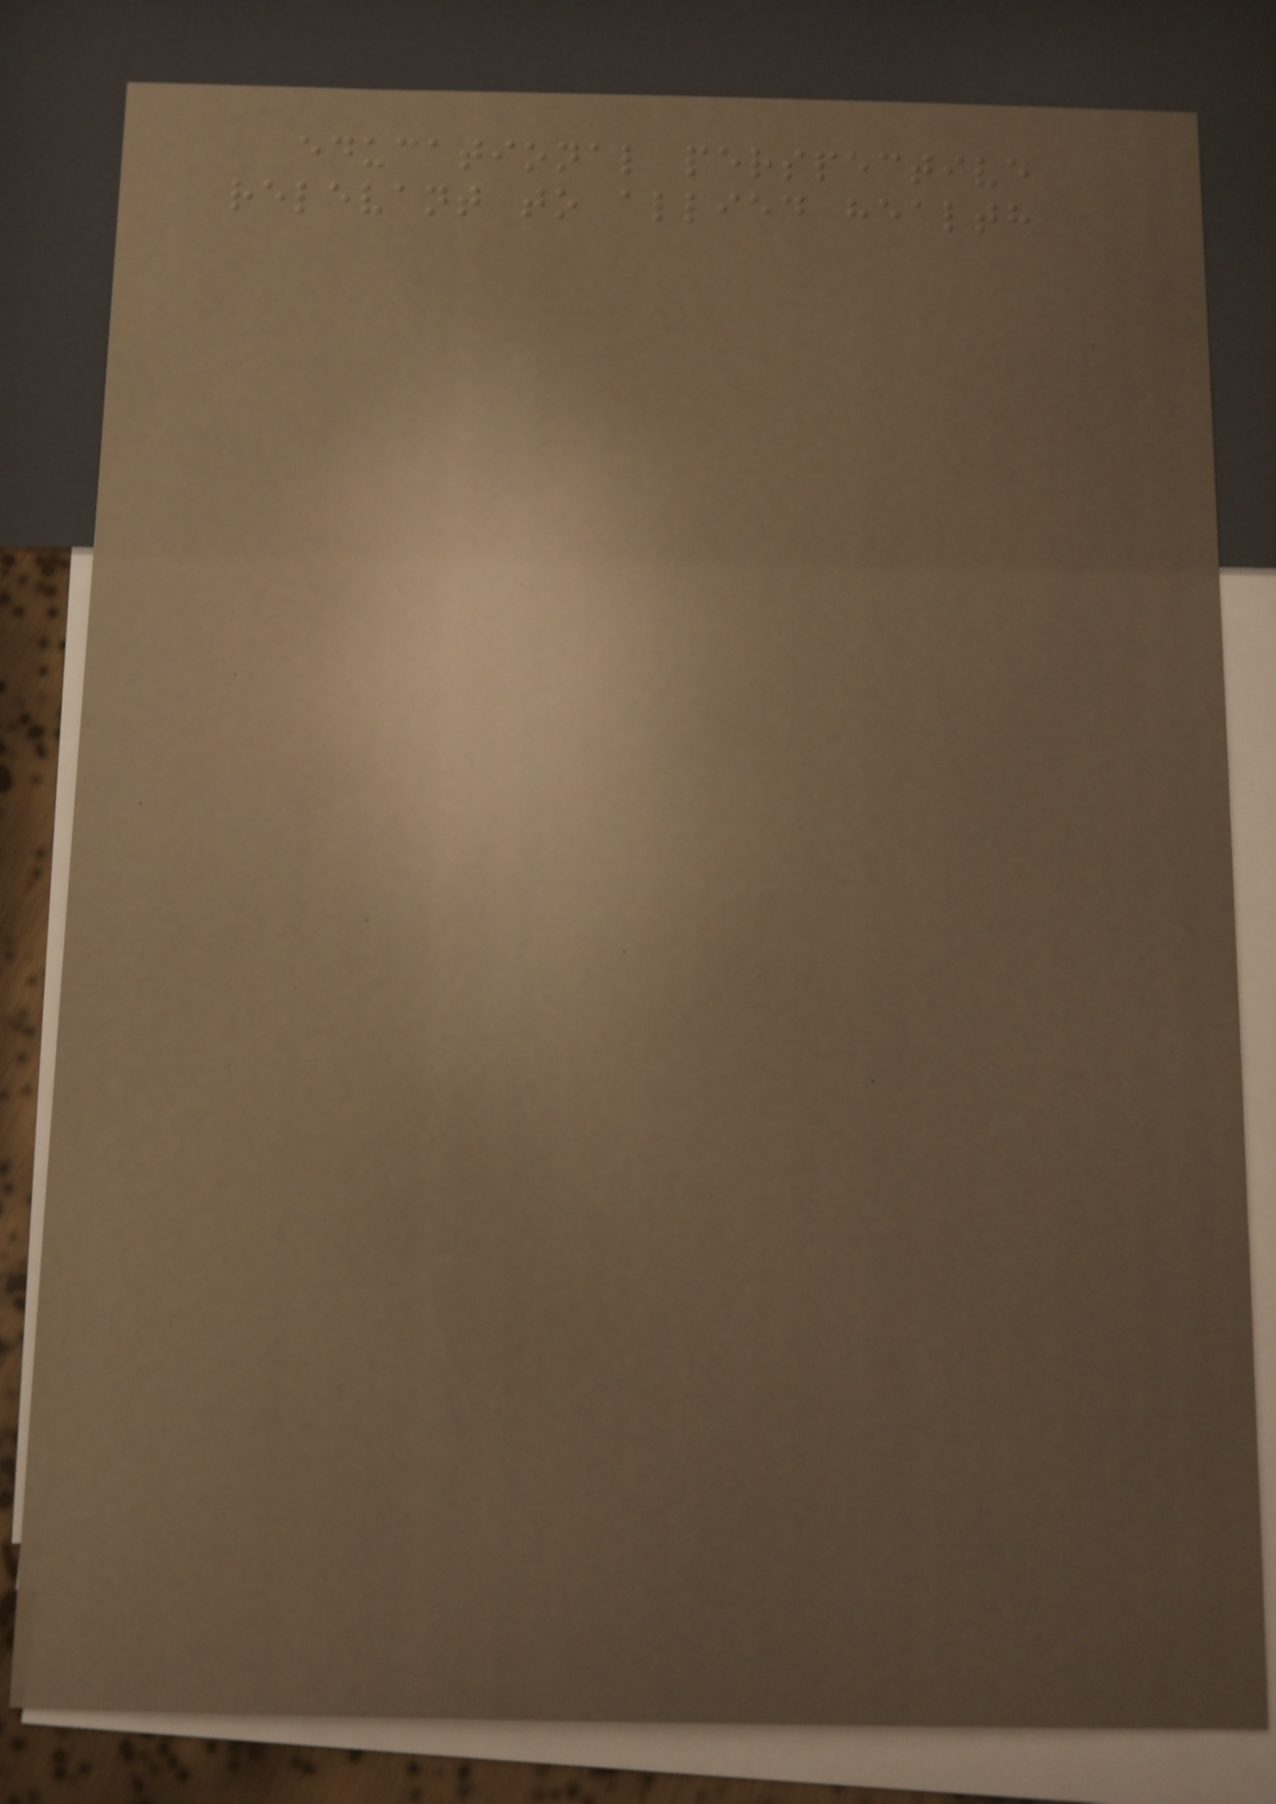educational perspective
relevant to allied health
